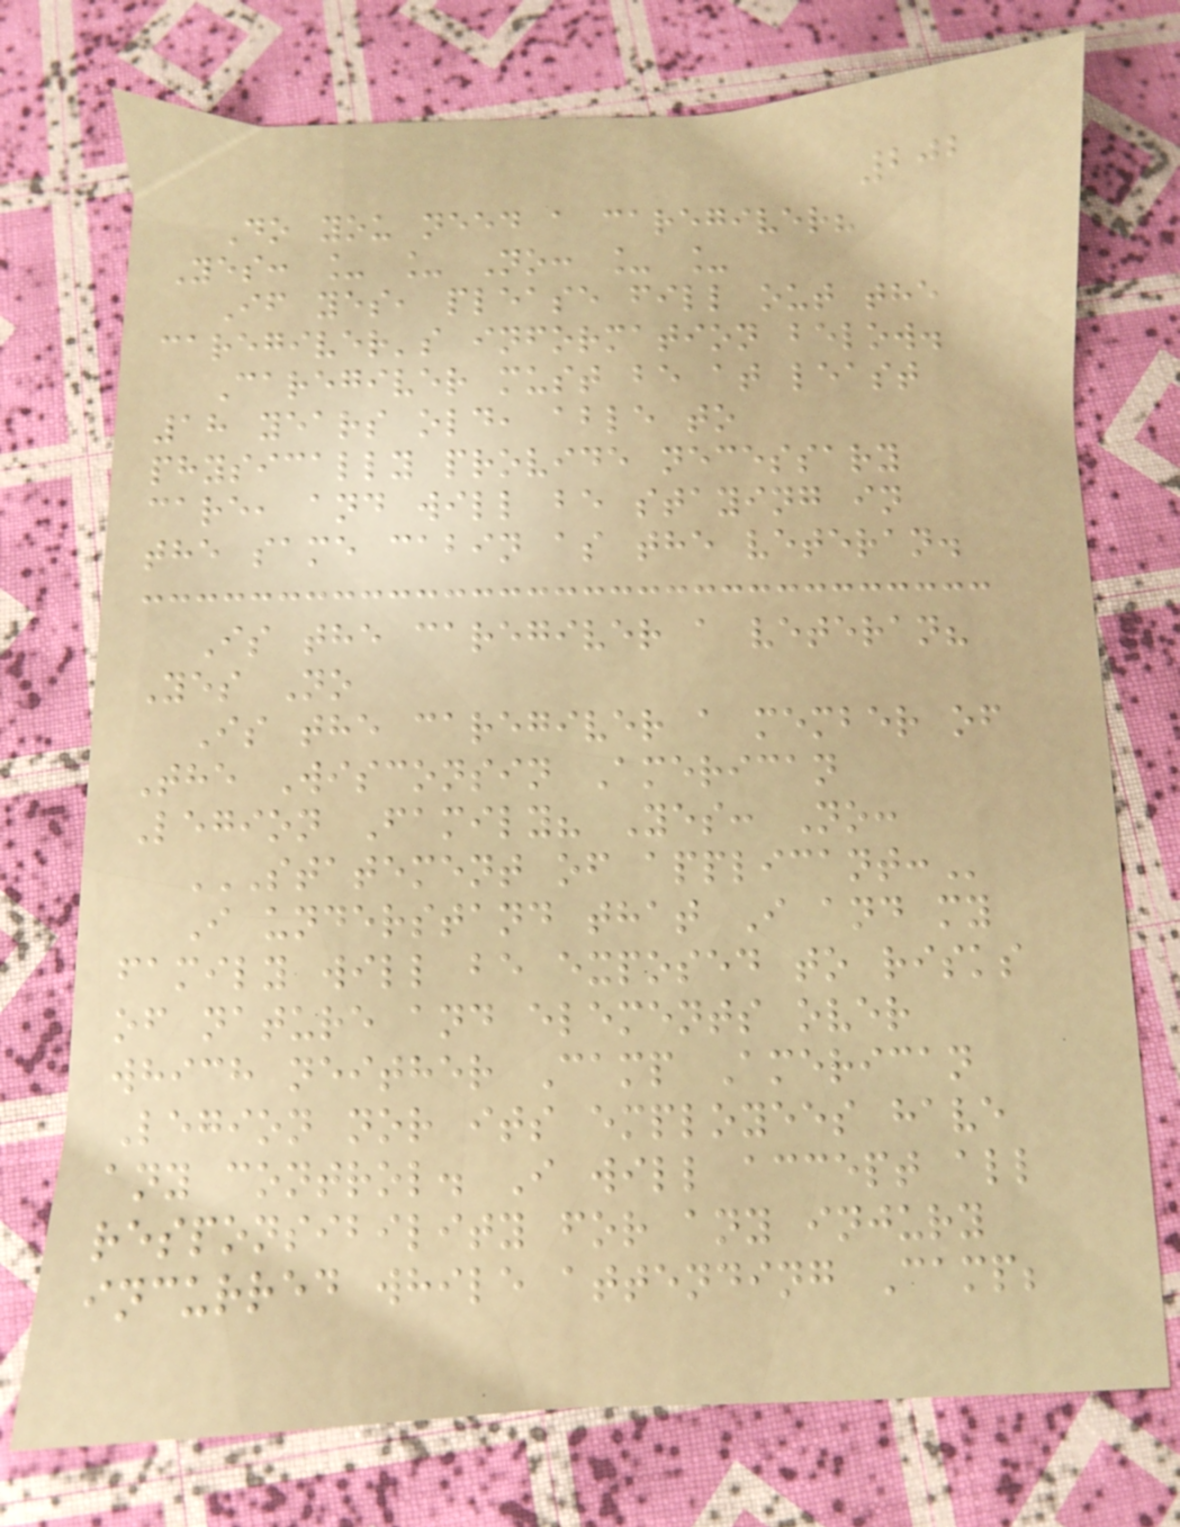202
Do you need a caregiver?
Yes: _ _ No: _ _
If yes, please fill out the
caregiver's information below.
Caregiver must be at least
18 years old, able to
physically provide necessary
care, and will be staying in
the same cabin as the veteran.
Is the caregiver a veteran?
Yes No
Is the caregiver a member of
The Wisconsin American
Legion Family? Yes: No:
STATEMENT OF APPLICANT:
I understand that I and my
family will be exposed to risks
of nature and elements over
which neither Camp American
Legion nor its employees have
any control. I will accept all
responsibility for any injury
incurred while attending Camp;
